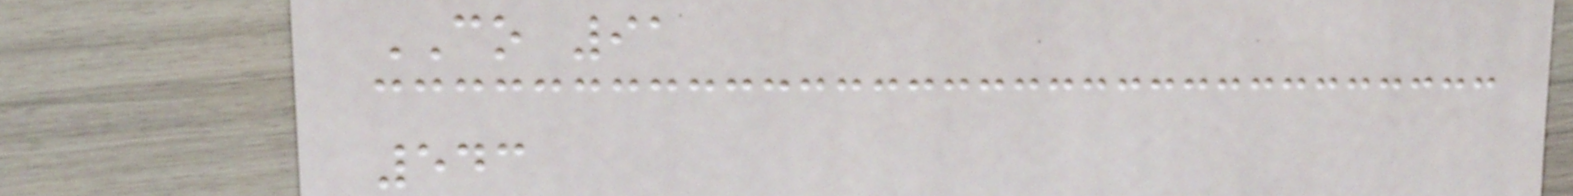CO 91
543
